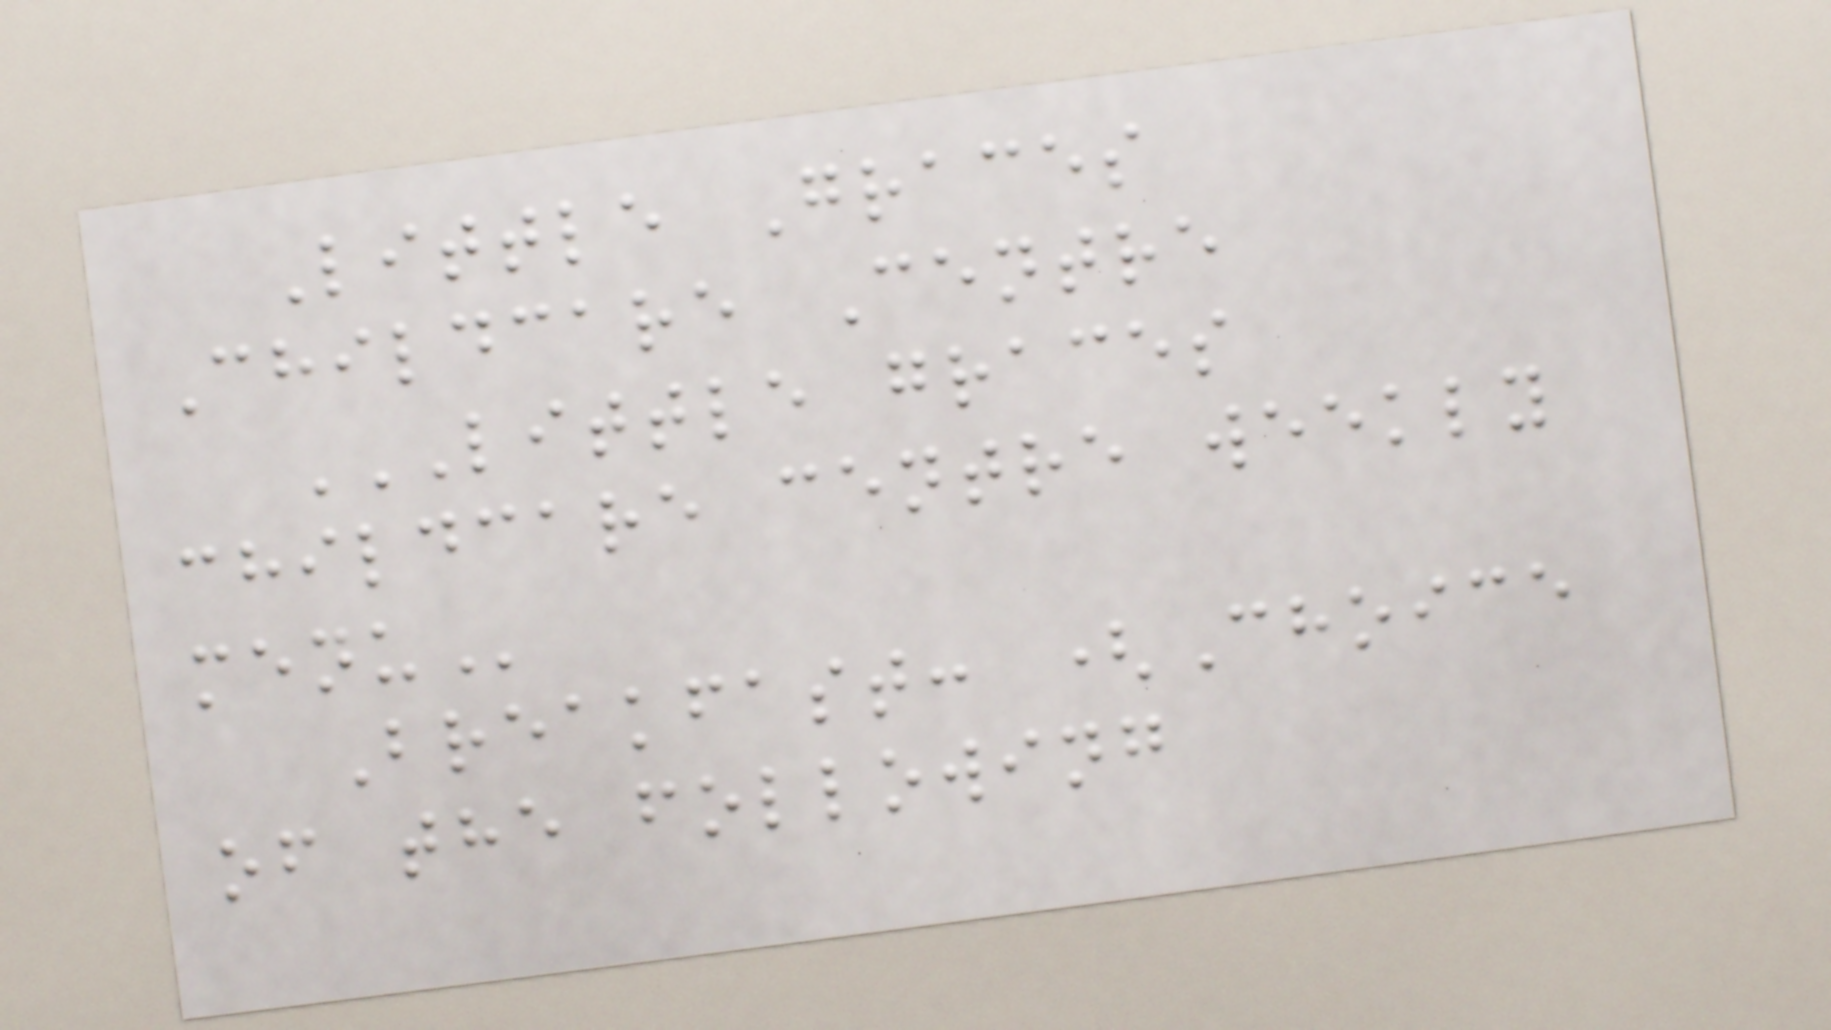Little Graces
Childcare Centre
LITTLE GRACES
CHILDCARE CENTRE WEEKLY
MENU
Breakfast: (Choice
of the following
